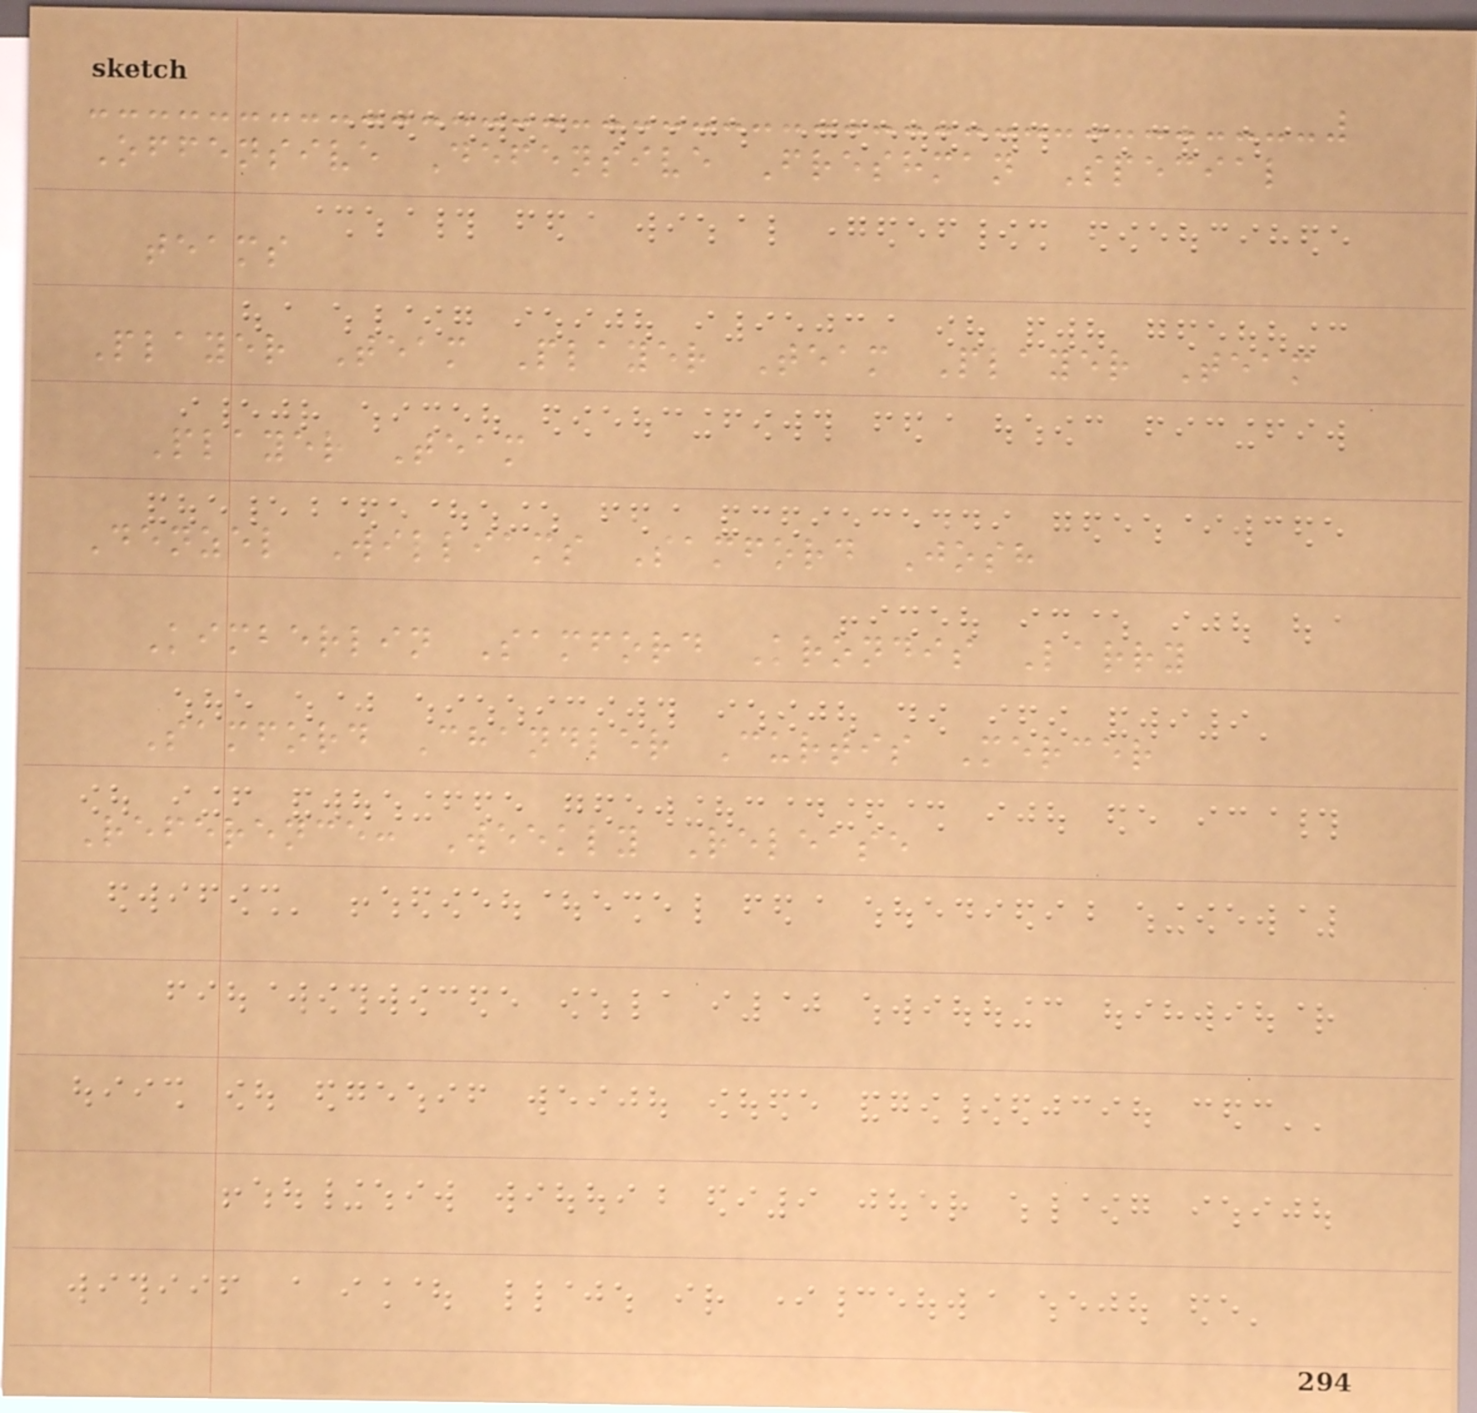Offensive Defensive Freshman Special
teams
Player Team Player Team Player Team
Player Team
Denzel Williams Samford Josh
Kimberlin Samford Krondis Larry
Samford Chandler Curtis Mercer
Reference: Weekly Release
